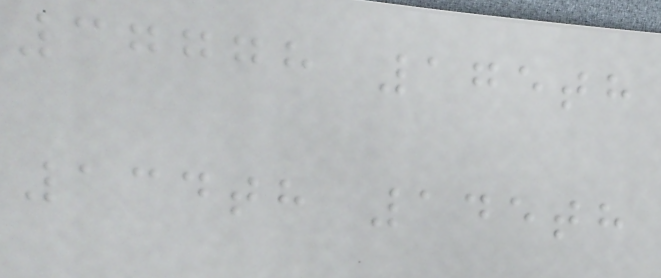37778 175th
134th 145th
